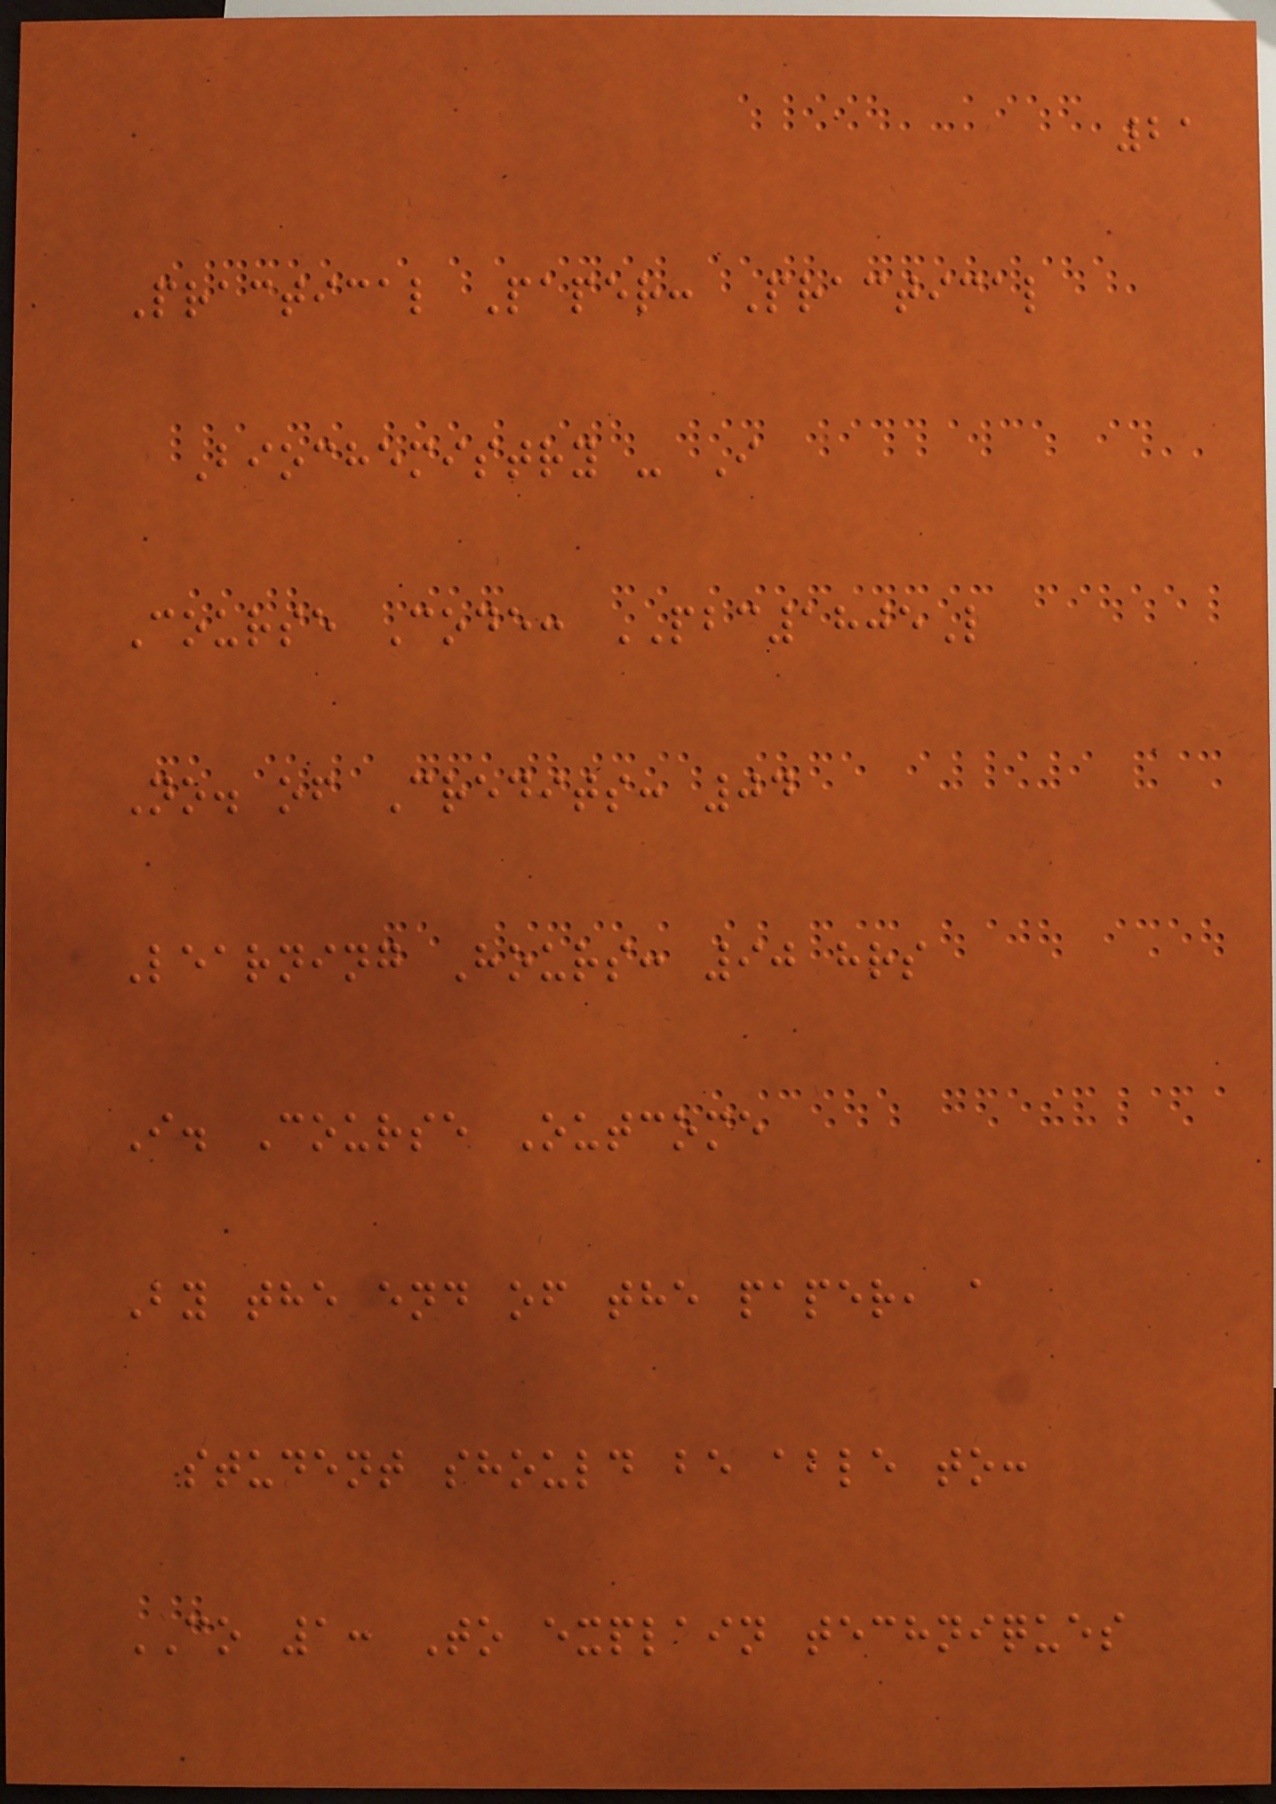21
Practical Paper: Practical
Biochemistry - I
Course Code: PBC1805L
No. of Credits: 04
Learning Hours: 90 hrs
I. Course Outcome
By the end of the paper, a
student should be able to:
CO 1: To explain techniques
